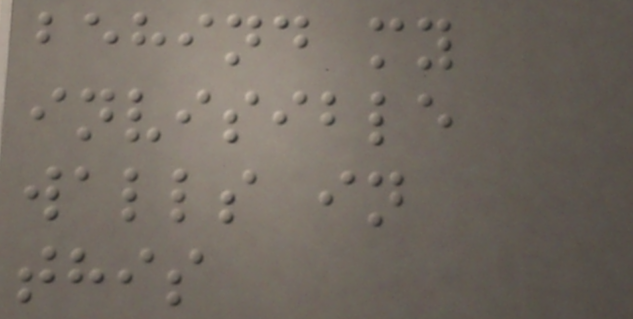behind my
invisible
walls in
this
